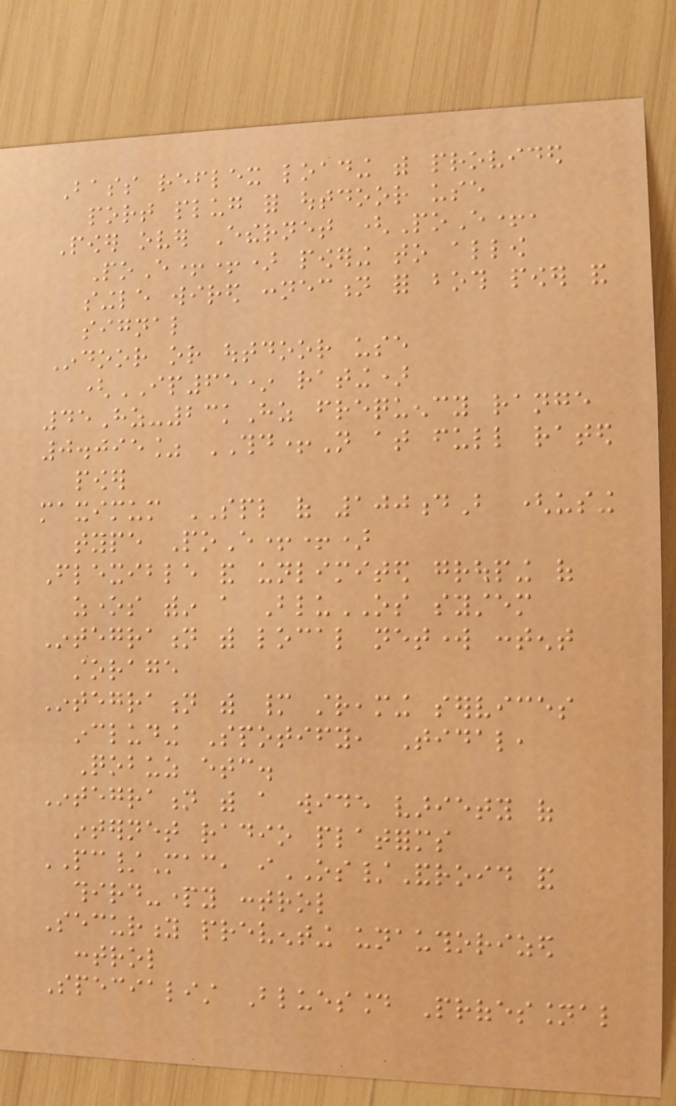Bass reflex loading with provided
port plug for outdoor use
Power over Ethernet (PoE+,
PoE++) powering to allow
single wired connection for both power and
signal
Indoor or outdoor use
(IP65* rating)
45Hz-23kHz frequency range
0.095% THD+N at full rated
power
maximum SPL of 100dB (using
type PoE++)
Flexible and unlimited grouping of
zones within a BluOS system
Integration with local network content
storage
Integration with many streaming services
including Spotify, Tidal,
Qobuz etc.
Integration with a wide variety of
internet radio platforms
PC/Mac, iOS/Android and
third-party control
Security preventing unauthorized
control
Specialist Bluesound Professional
